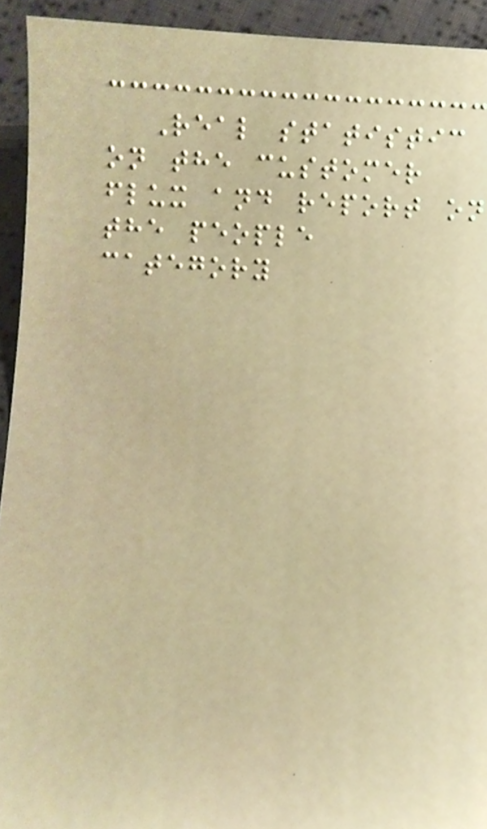Real statistic
on the customer
flux and report on
the people
category
